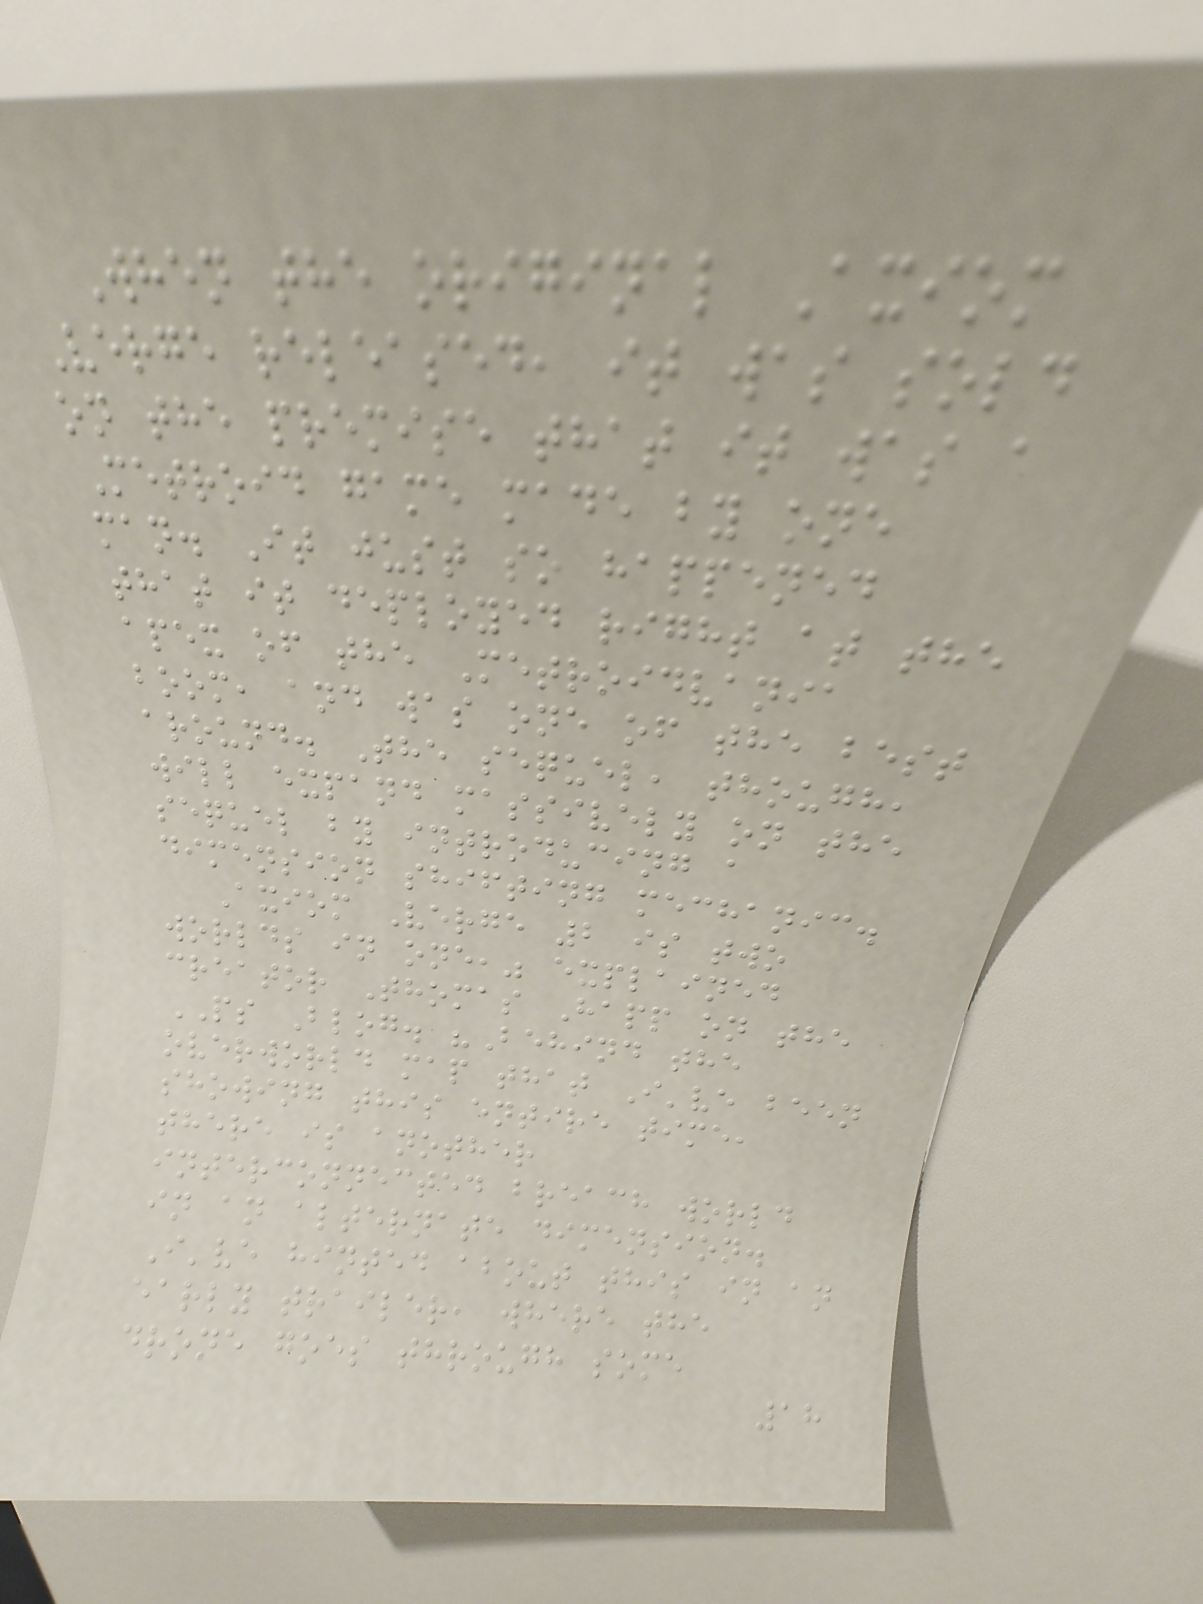When the original Axiom
Verge released, it was sold
on the premise that it was a
Metroid game made by one
man. It just so happened
that it deployed right at the
apex of the Metroidvania
boom, and was one of the best
around. The sequel, though,
will expand massively on the
sequel by introducing a
dimension shifting mechanic.
Axiom Verge 2 is two
worlds in one," explained
creator Thomas Happ on the
PS Blog. "Behind the
overworld map that I've been
showing this entire time,
there is another
interconnected breach world
in an alternate dimension.
I've hinted about this in an
early trailer, where the
drone goes through some
18
